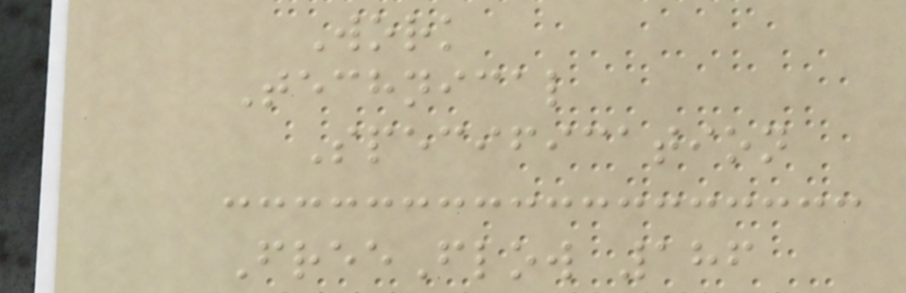Work
Technical
Specification
FreeFlow 186
